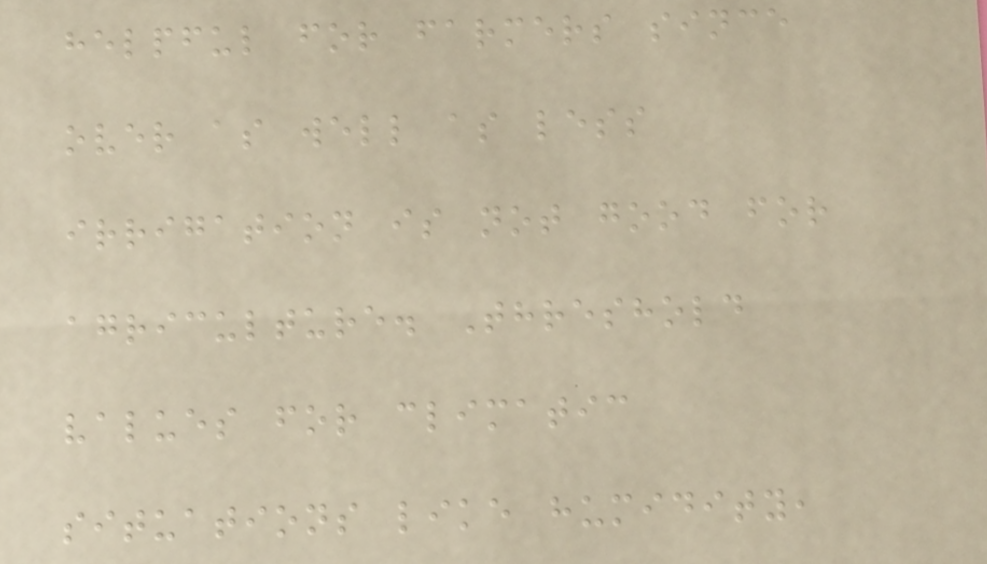helpful for farmers since
over as well as less
irrigation is not good for
agriculture. Threshold
values for climatic
situations like humidity,
